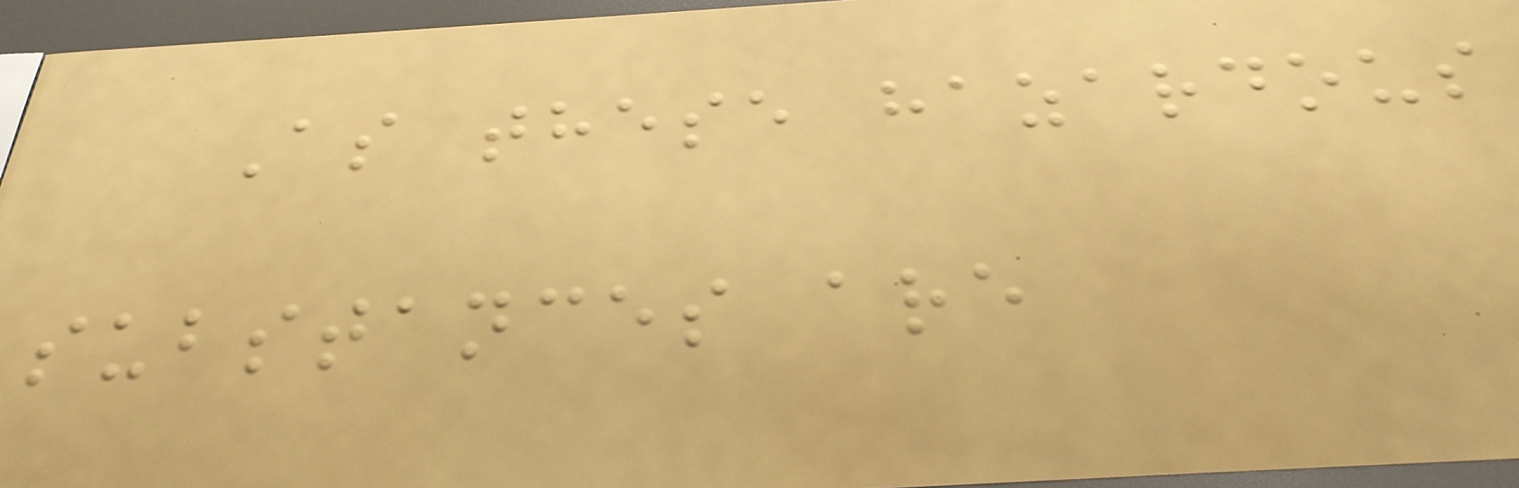As these hazardous
substances are
